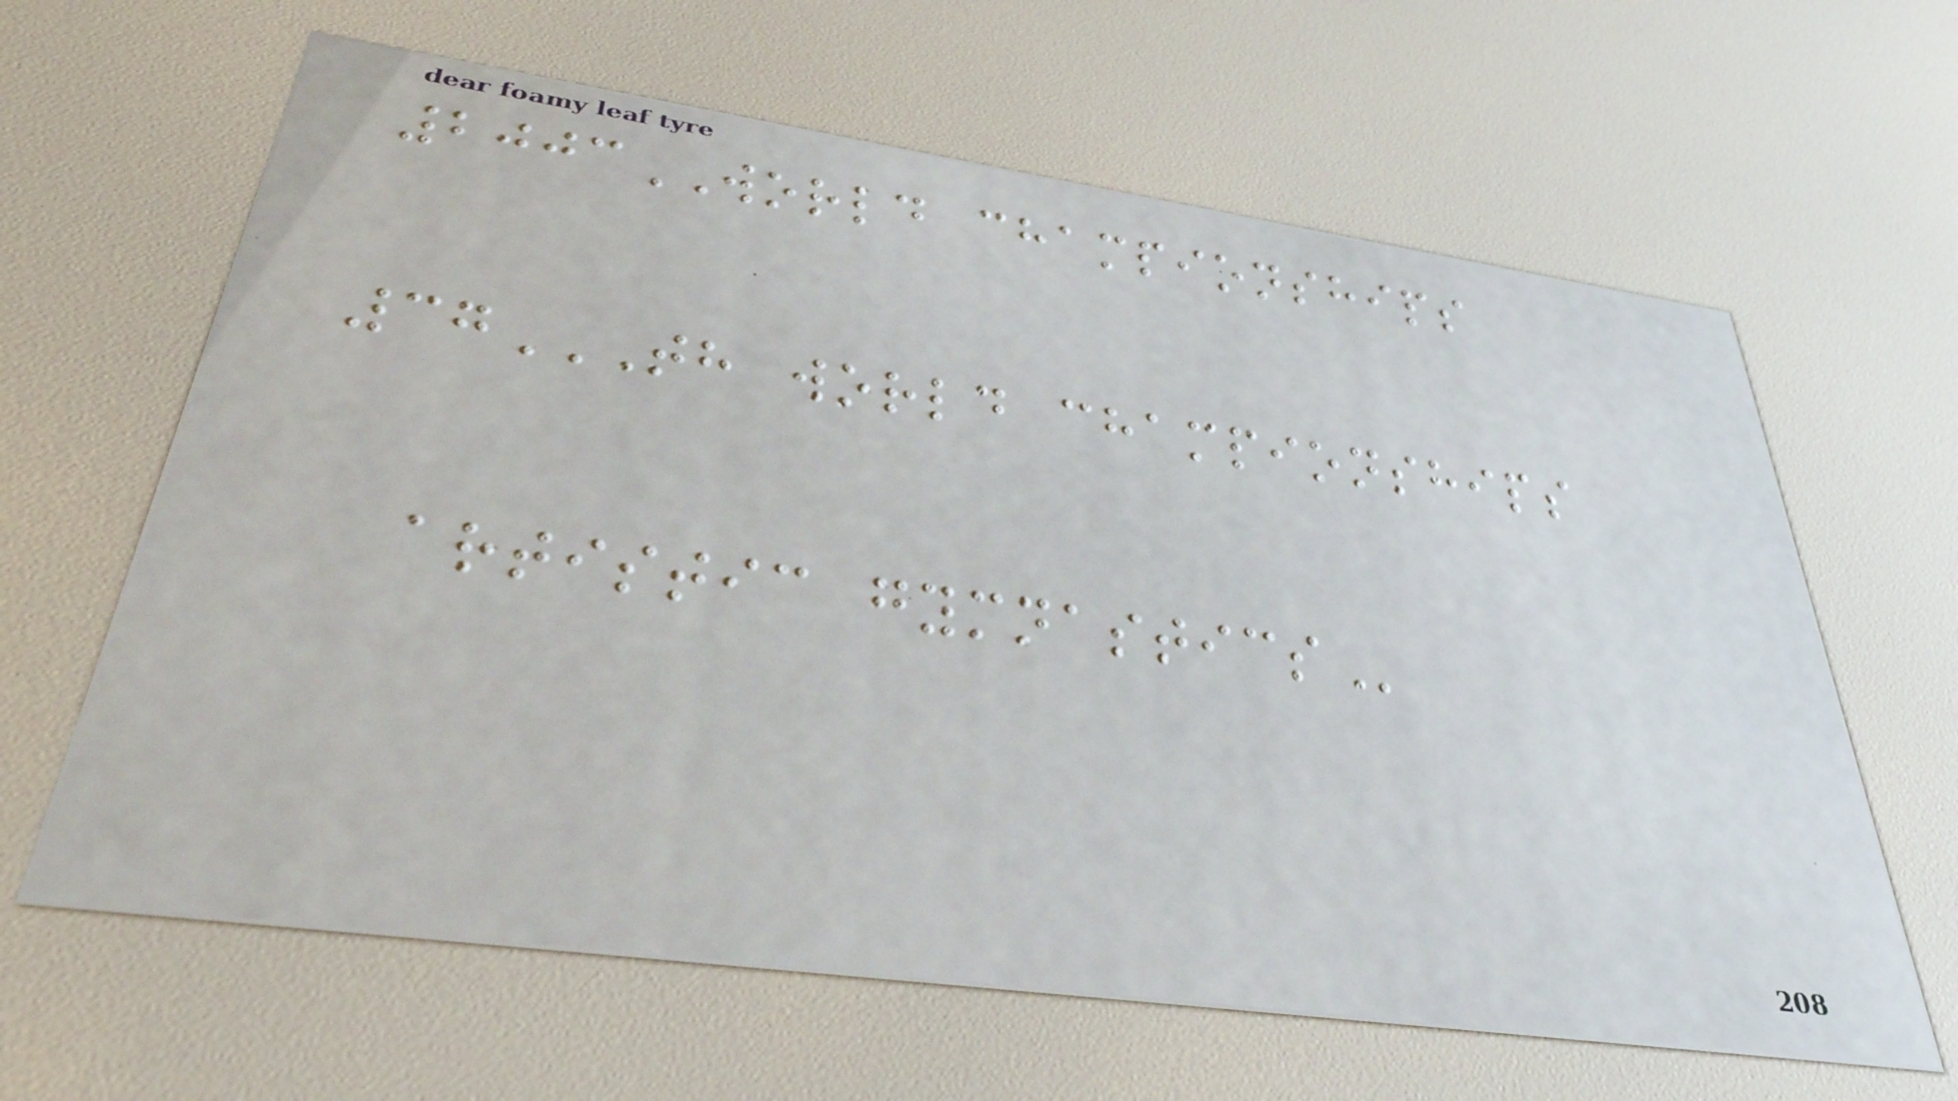2003WORLD championships
37TH WORLD CHAMPIONSHIPS
ARTISTIC GYMNASTICS
